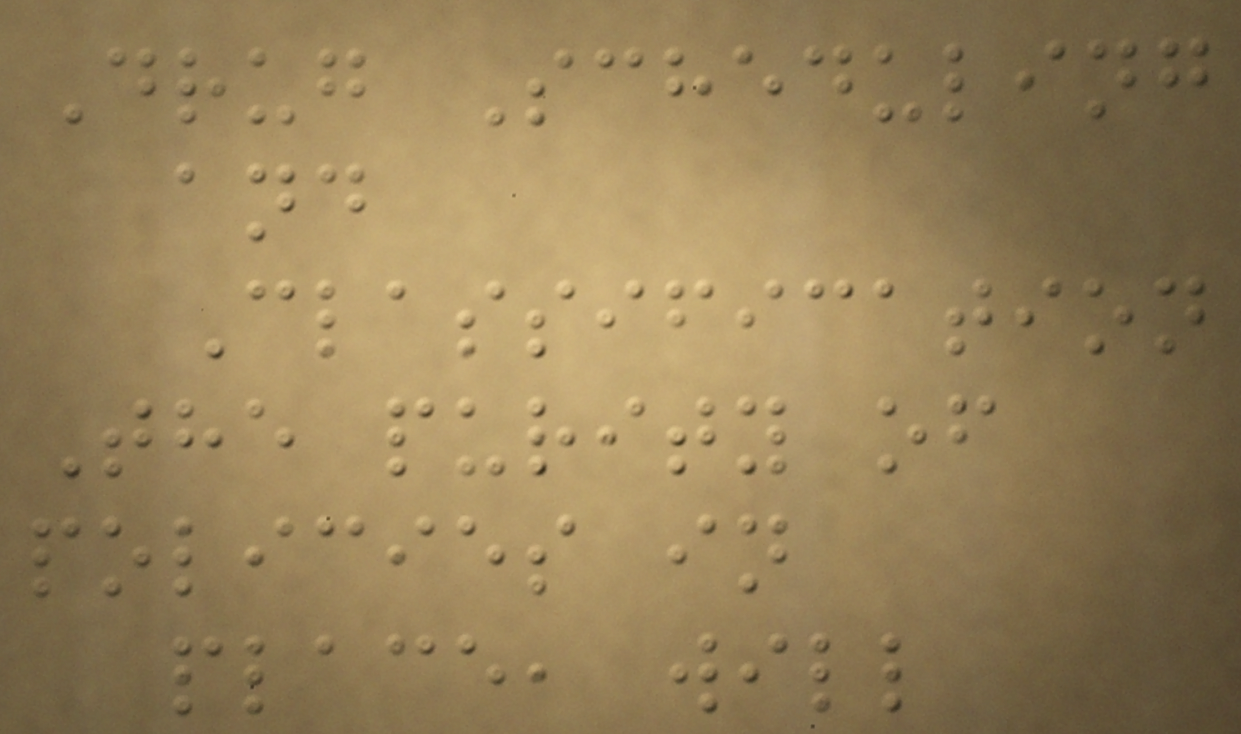Drug Scheduling
and
Classification
The purity of
policies in
place, will
